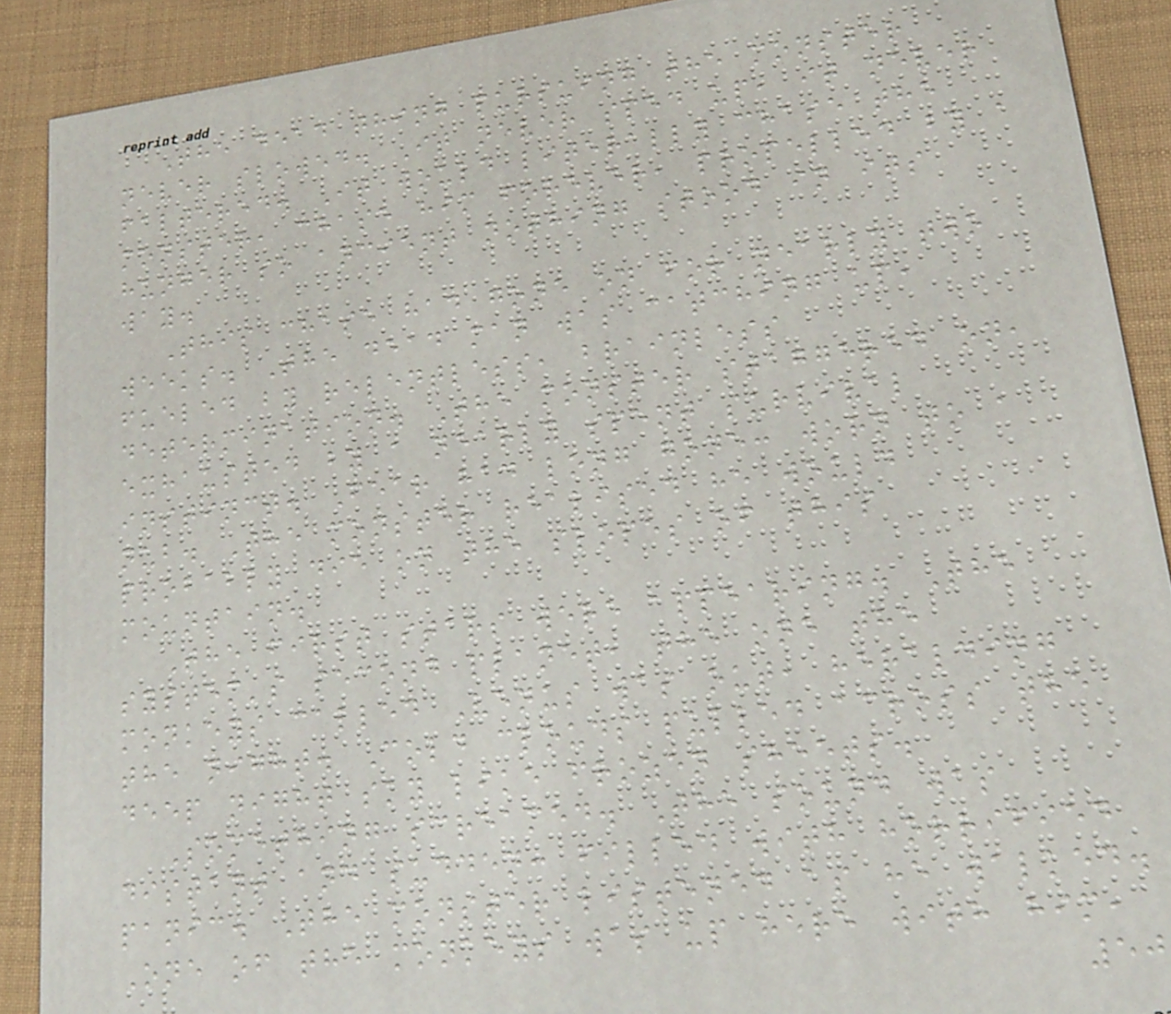The dead thing pursuing the monster
never slowed. It never sped up, it never
faltered. It would literally chase the
monster, chase him forever, propelled by a
hunger so ancient nothing stood in its
way.
This chase had gone on for nearly two
weeks. The dead man was catching up,
fueled by relentless, brainless
determination. The monster staggered on,
exhausted by a nearly spent survival
instinct. Fear had long gone: worn to a
nub. The monster realised he would
probably die on the slopes of this
mountain.
The first stars were appearing. The
system's second planet, the one the
monkeys called Venus was out, heralding
the night. Cold clouds pulled across the
deep night sky like frozen sheets.
Something screamed. The sound was
distant and sudden: filled with horrified
panic. The monster listened as he walked.
One of the monkeys was up here with him,
50
